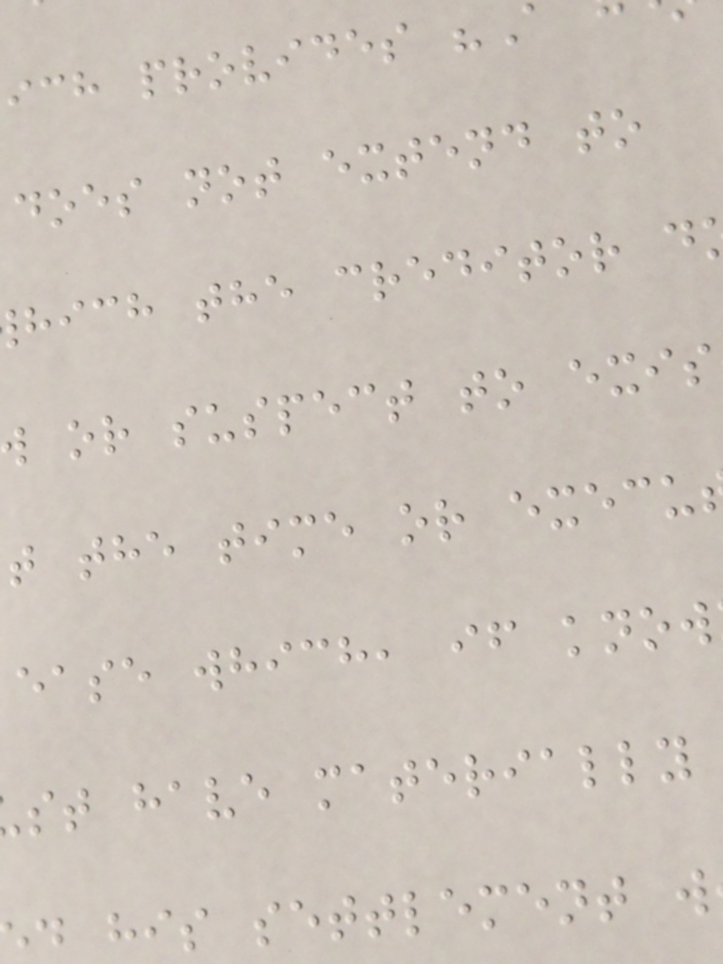ich provides
does not extend to
hich the creditor d
or suspect to exis
t the time or execu
ease which, if know
st have materially
d his settlement w
